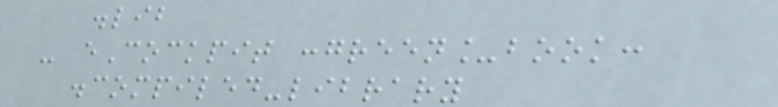.lib
- eCockpit :green_book:
.compiled-library
